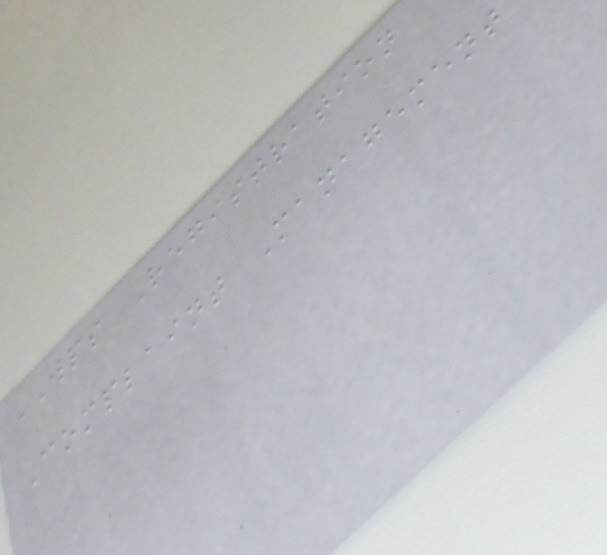WPS Registration
Complaint Management
